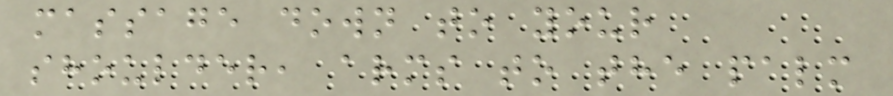massage down to your
shoulder, arms to the palm
